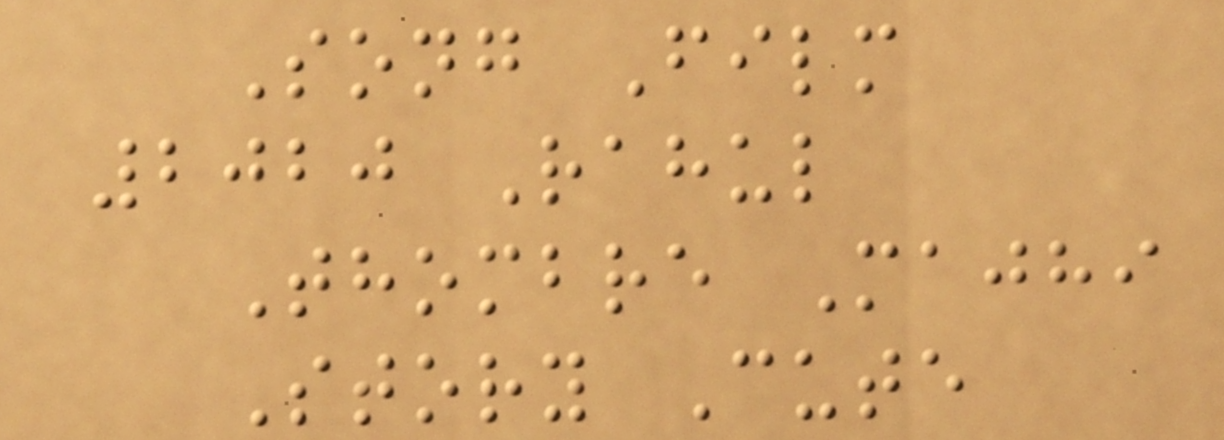Song Film
2020 Rahul
Thombre Majhi
Story Cute
